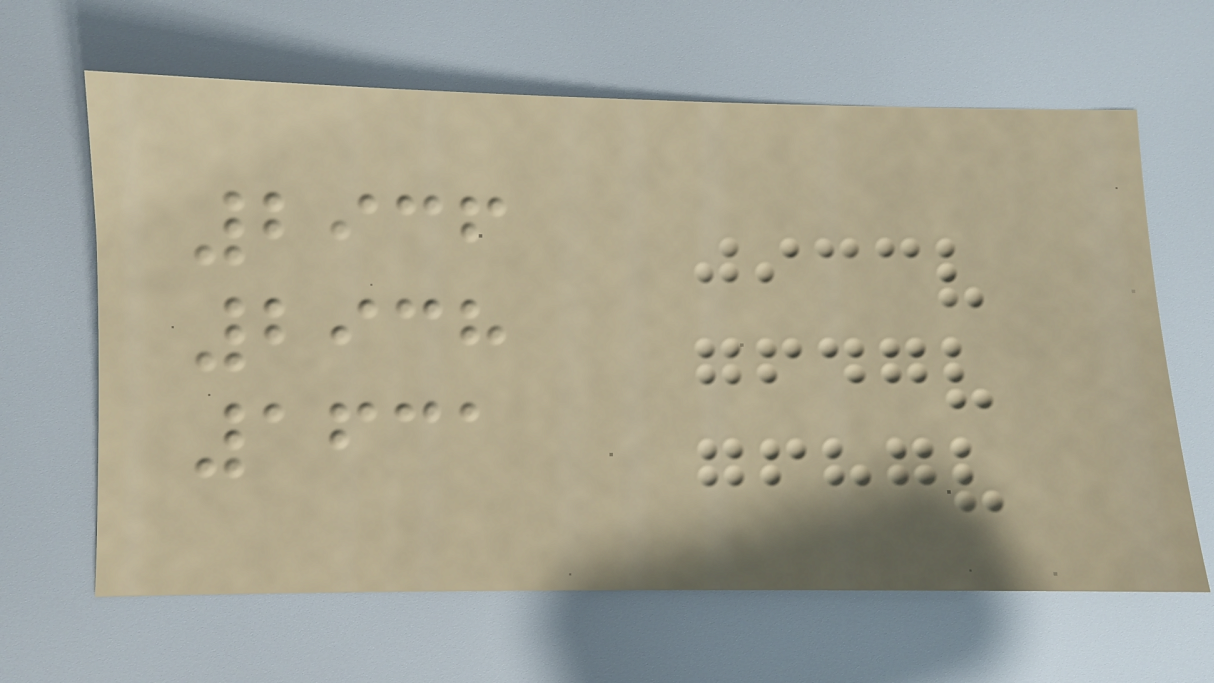2936
2938
1631
